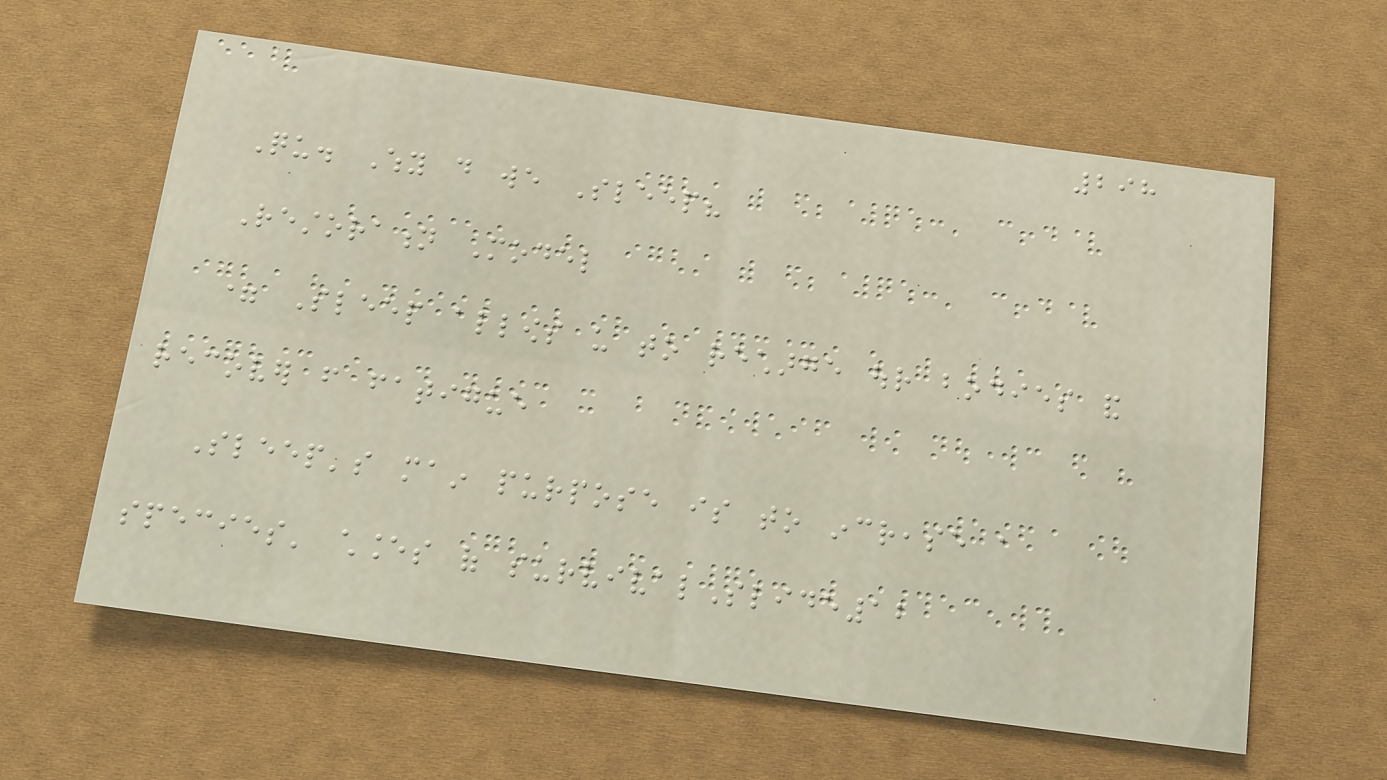298
Qu. Why do we Sleep?
Restoration Model
= Sleep allows us to recharge our bodies and
recover from fatigue
Sleep's main purpose is to increase a
species' chances of survivalSlide12
